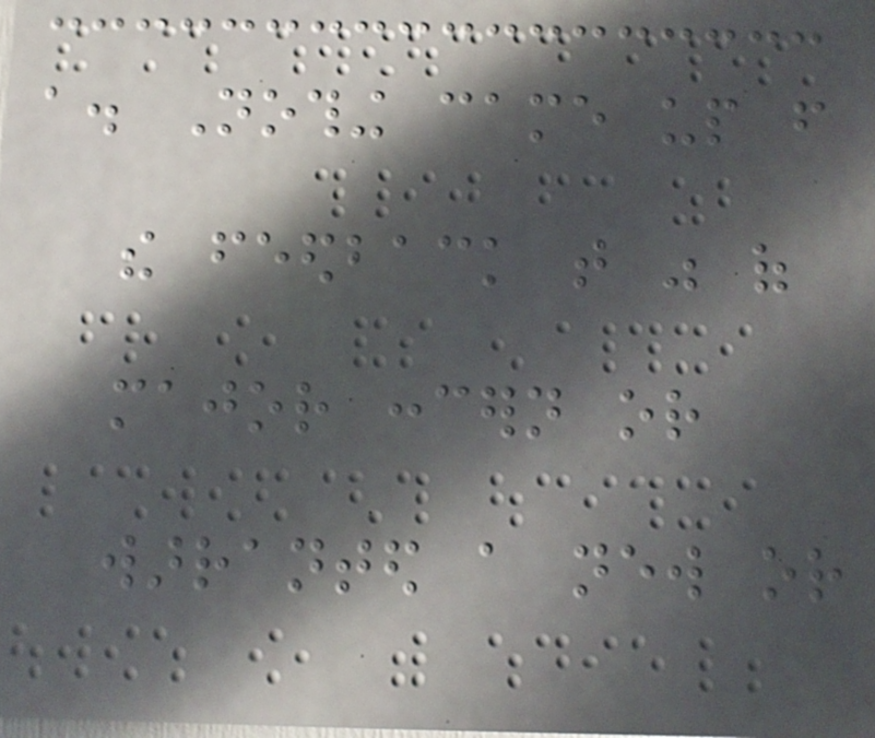a. Nothing came up from
the feedback that was of
major concern or
warranted a new or
